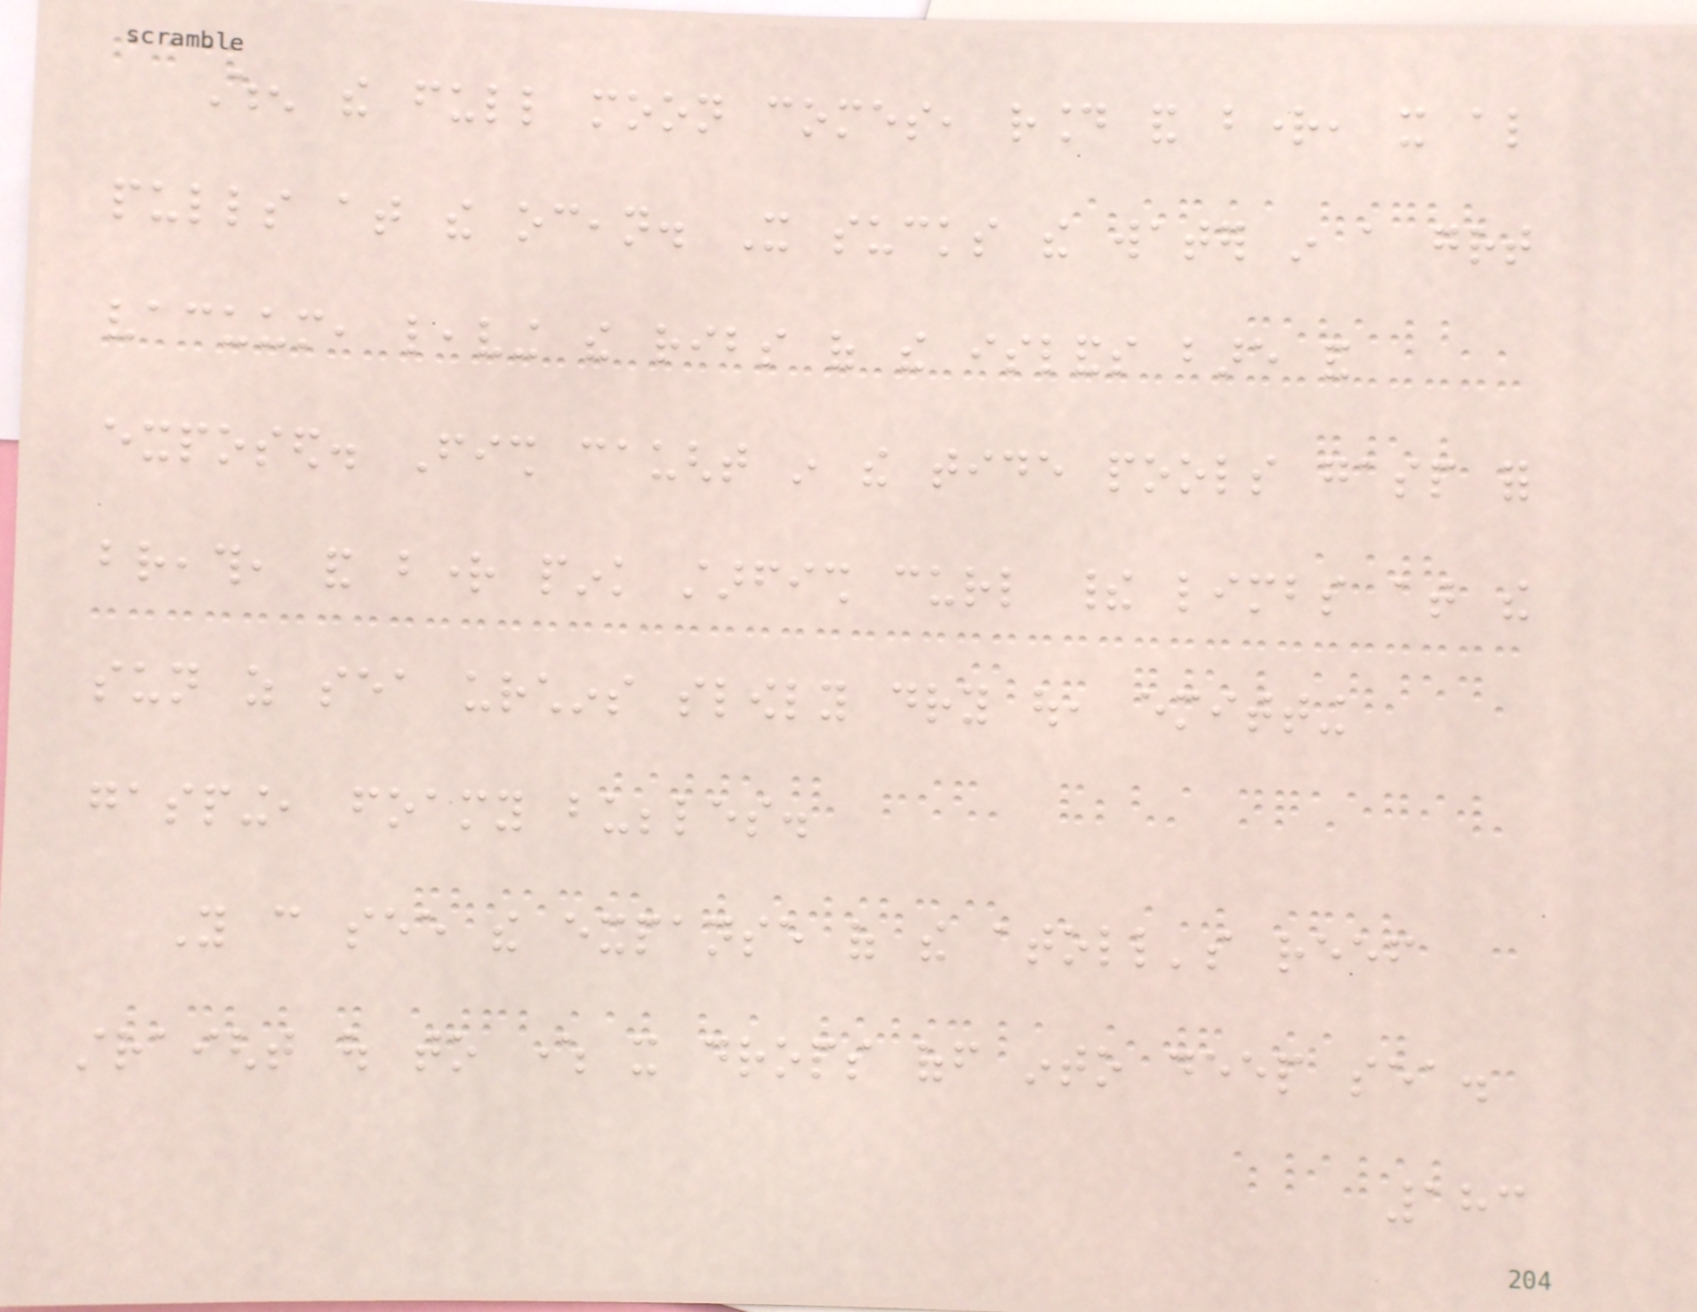When the full moon comes, round and bright, it also
pulls at the ocean. It sucks the water in a great
vacuum, leaving the ribs of the islands bare and
exposed. Fish caught in the tide pools gasp for
breath, and bright pink starfish curl their limbs at the
sun as sea urchins slowly dry out, emitting
gasping, foamy bubbles.
You can see the expanse of the atoll's reef
straight out to where it drops off into deep sea.
183
